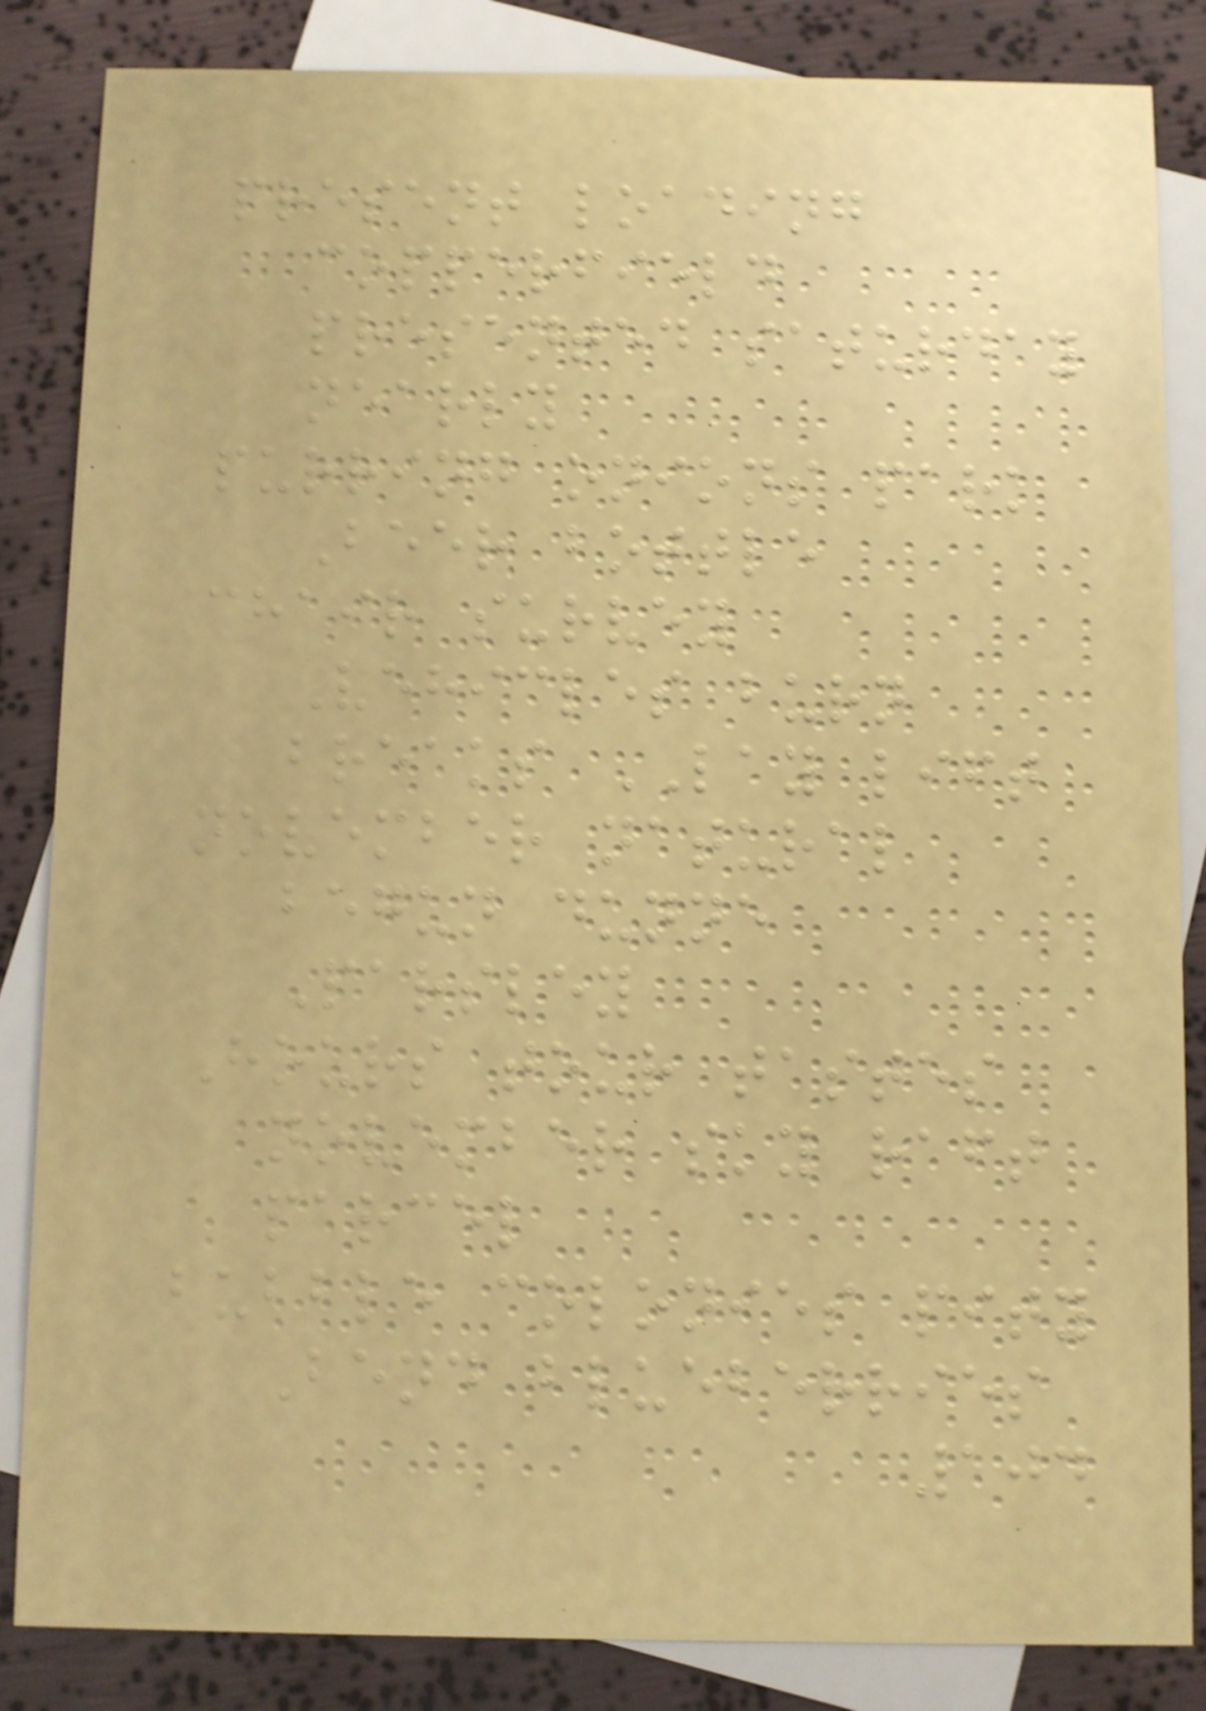present loading
copperfield
presented saturday
nearly
purring onions park
Beer bottle
chair survey
Vehicles burn
breaks LAY lift
november natural
begun dunne
Parsley
Hours tour tastes
november sky raft
parcel
bubble colonies pity
Bend blueberries
104
